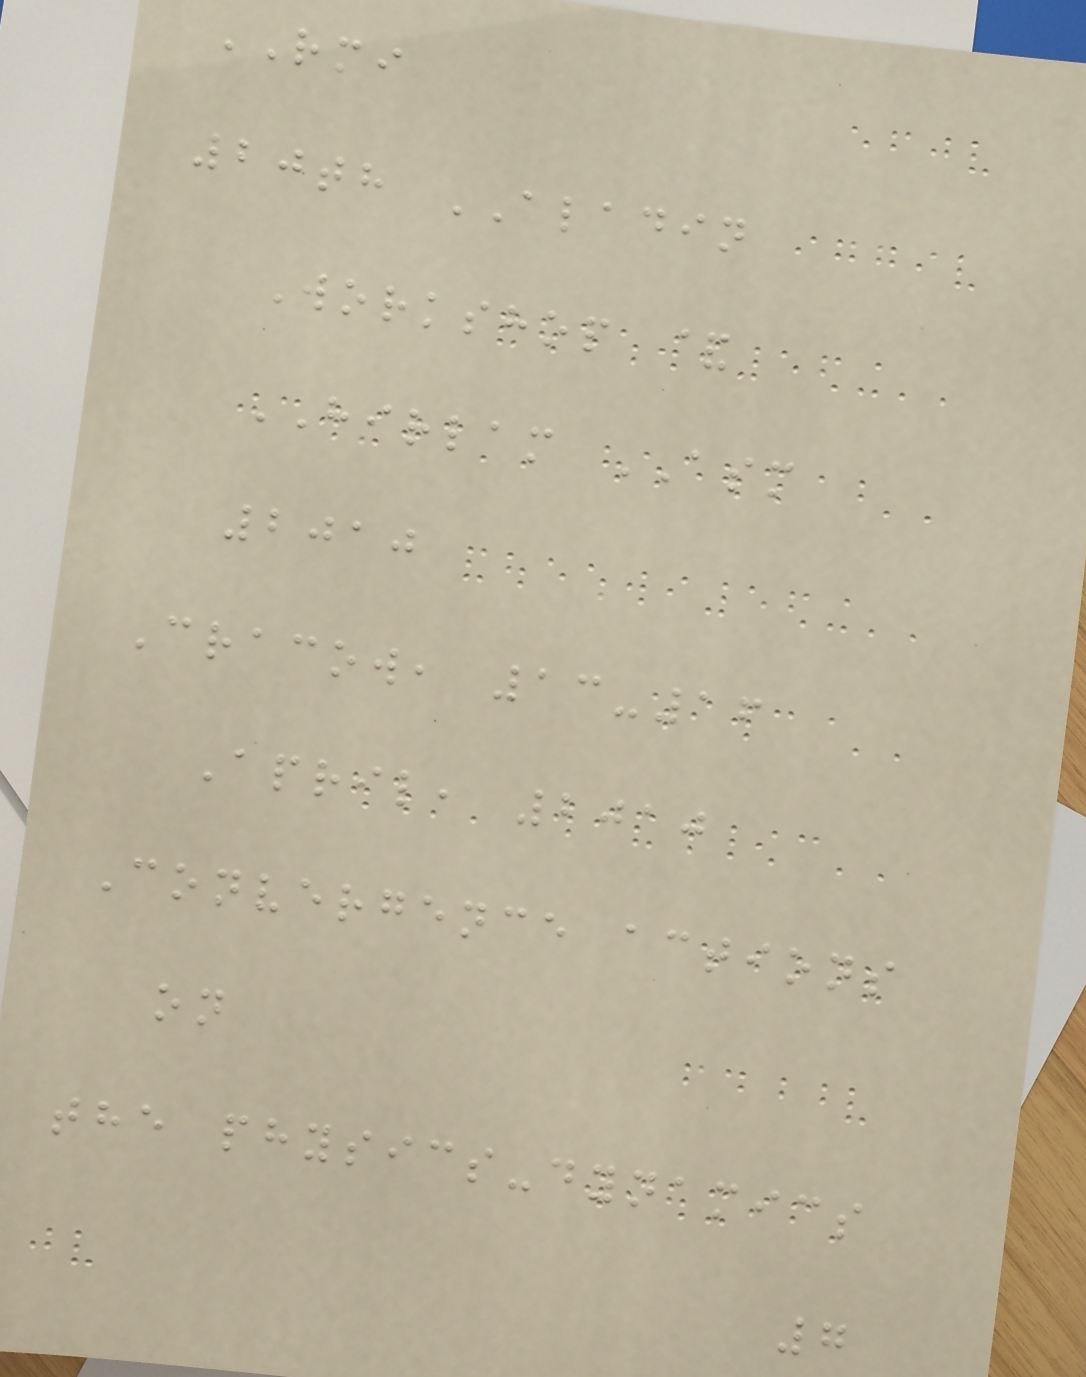RMI
20th ALADIN
Workshop &
HIRLAM ASM
2010
Cracow, 13-16
April, 2010
Convergence actions
on
the physics-dynamics
7
